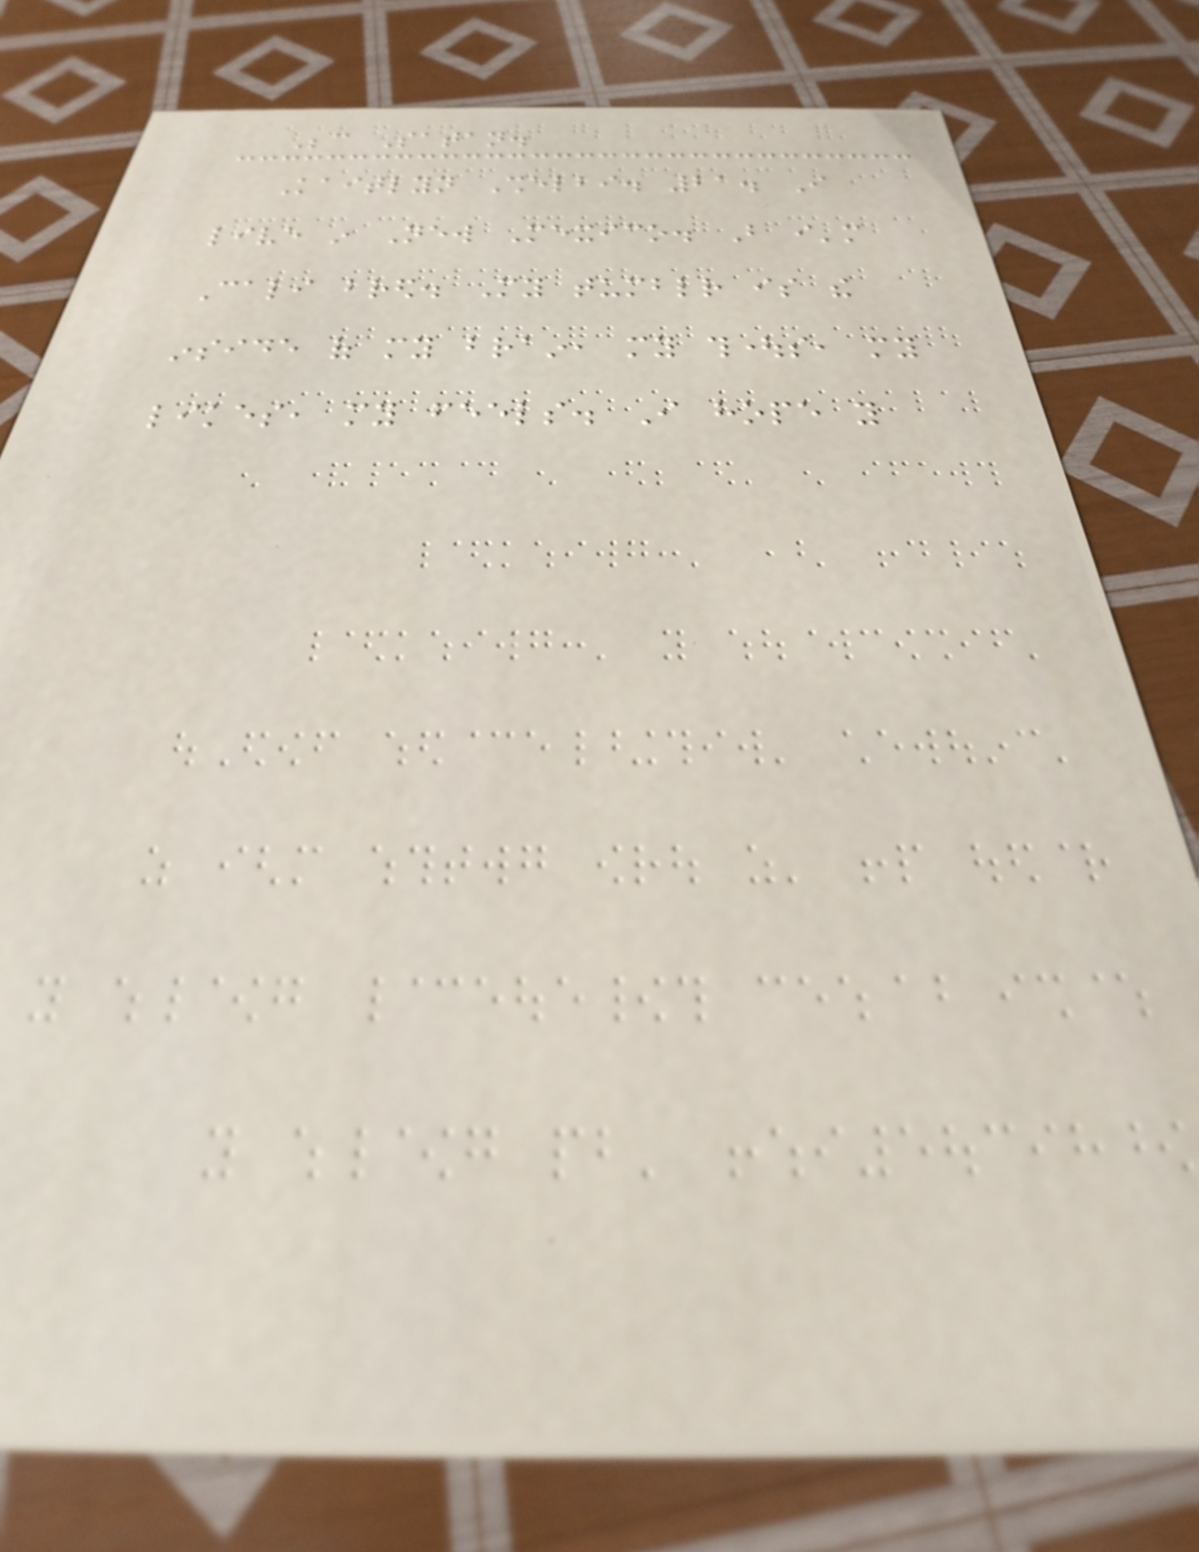Because Satan.
Kaitlyn Shelbi. 21. I
live in New Mexico. But i'm
Cali bred. My tumblr is the
inside of my brain, my thoughts, my
likes, my feels. I hope you
